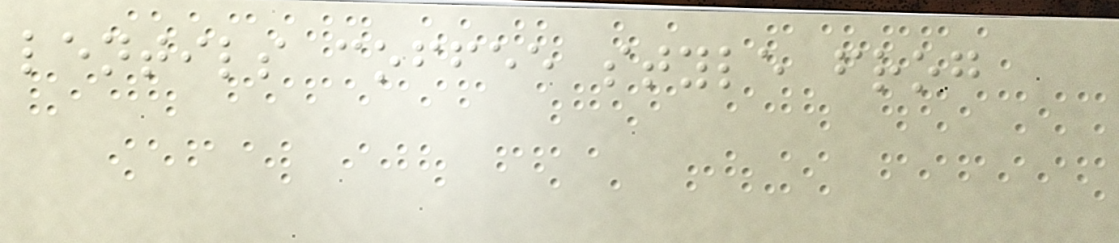lentils coffee style frog
